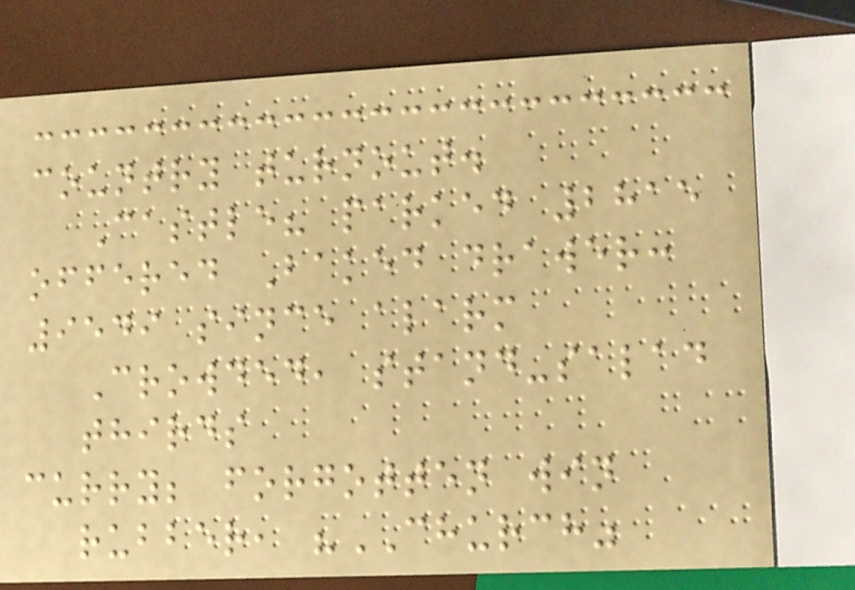country turnout.
Castle? parked 2815
offered Baked drawer:
9549 since alarm
Crowded, stand-salad
thirds
curry; forgotten win
rubber, "CHURCH"
